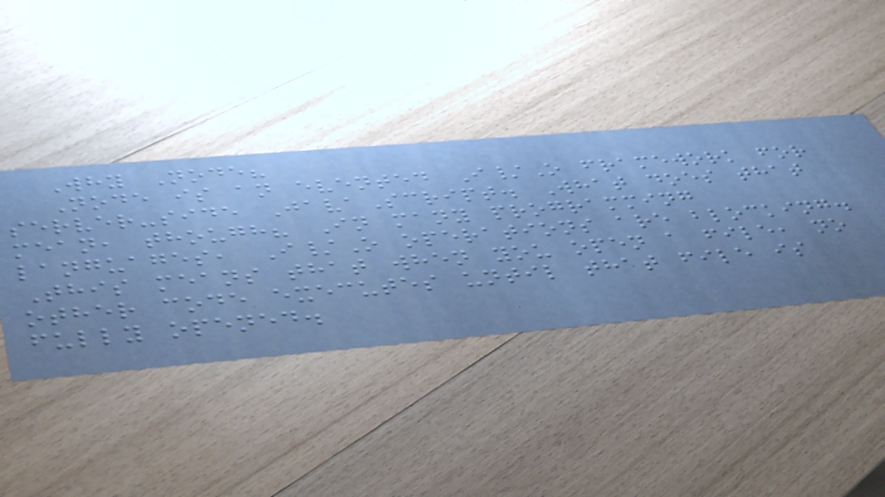Why Node?
Node is an evented I/O framework for
server-side JavaScript. What does that
mean, though? In many programming
languages, I/O operations are blocking.
This means that when you open a file, no
other code executes until that file is
fully opened.
